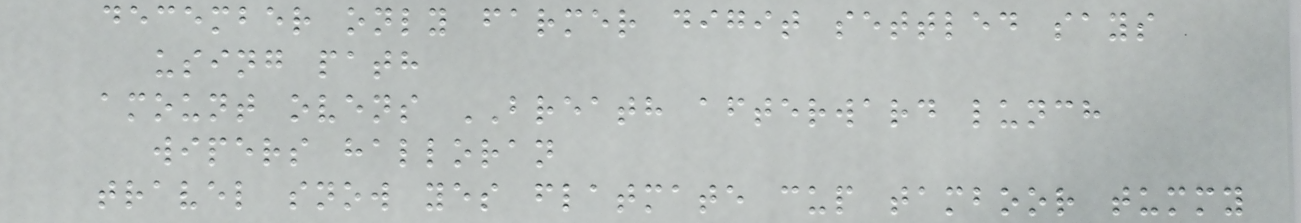december only farmer digit settled says
using path
amount ovens BREATH afterward lunch
wipers halloran
travel snow yes flatmate cup tamboor tummy
